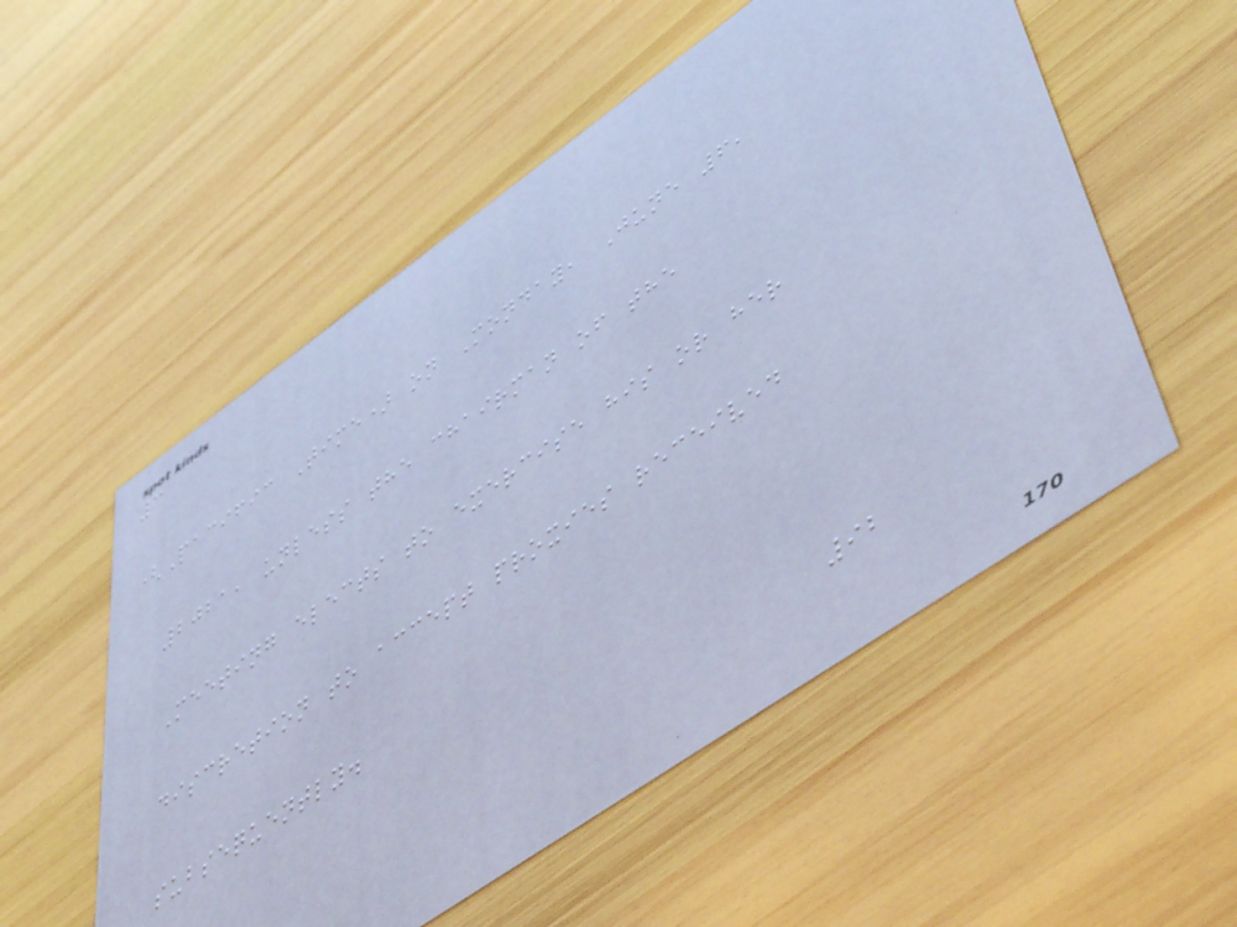3
(Pacific Time) on Monday, June 6,
2021, unless the chairman of the
Meeting elects to exercise his or her
discretion to accept proxies received
subsequently.
92
